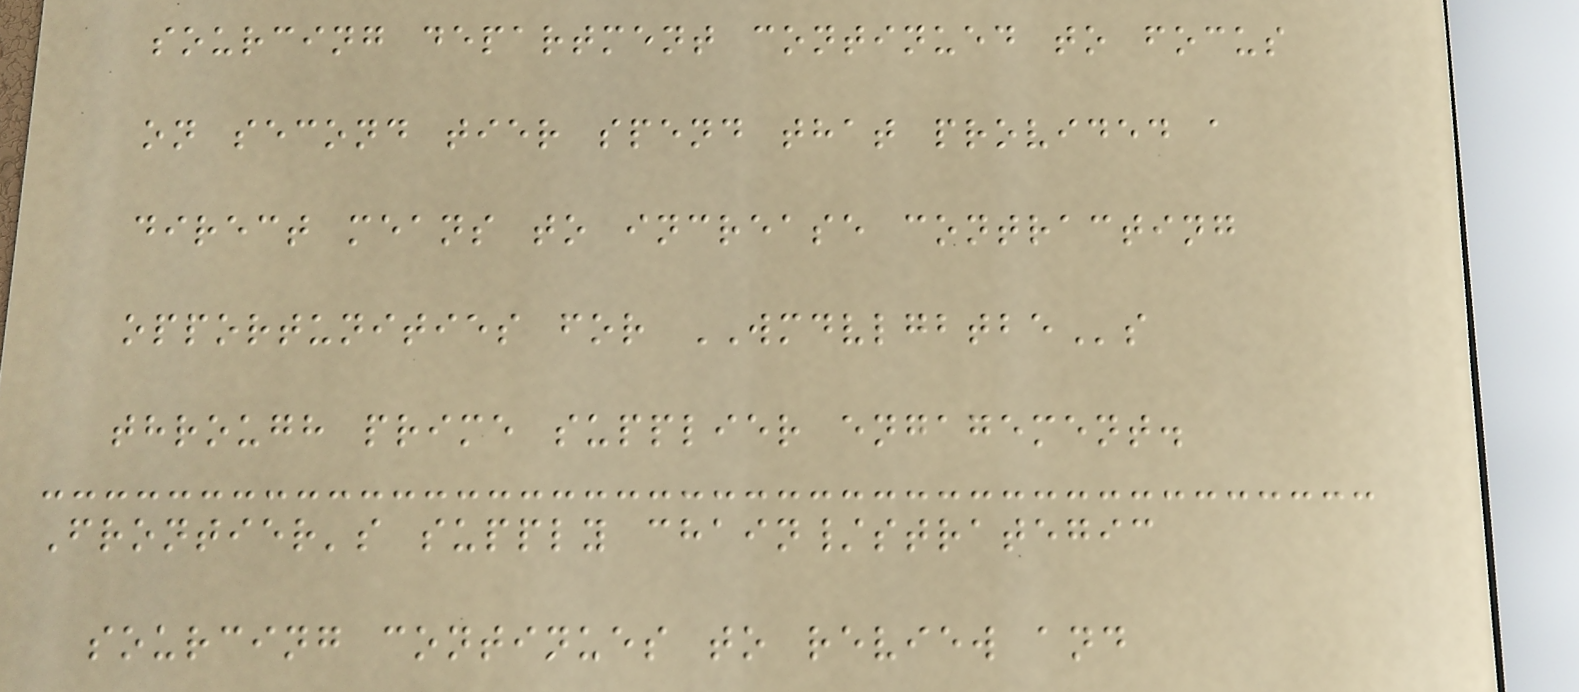sourcing department continued to focus
on second tier spend that provided a
direct means to increase contracting
opportunities for WMDVLGBTBEs
through prime supplier engagement.
Frontier's supply chain/strategic
sourcing continues to review and
